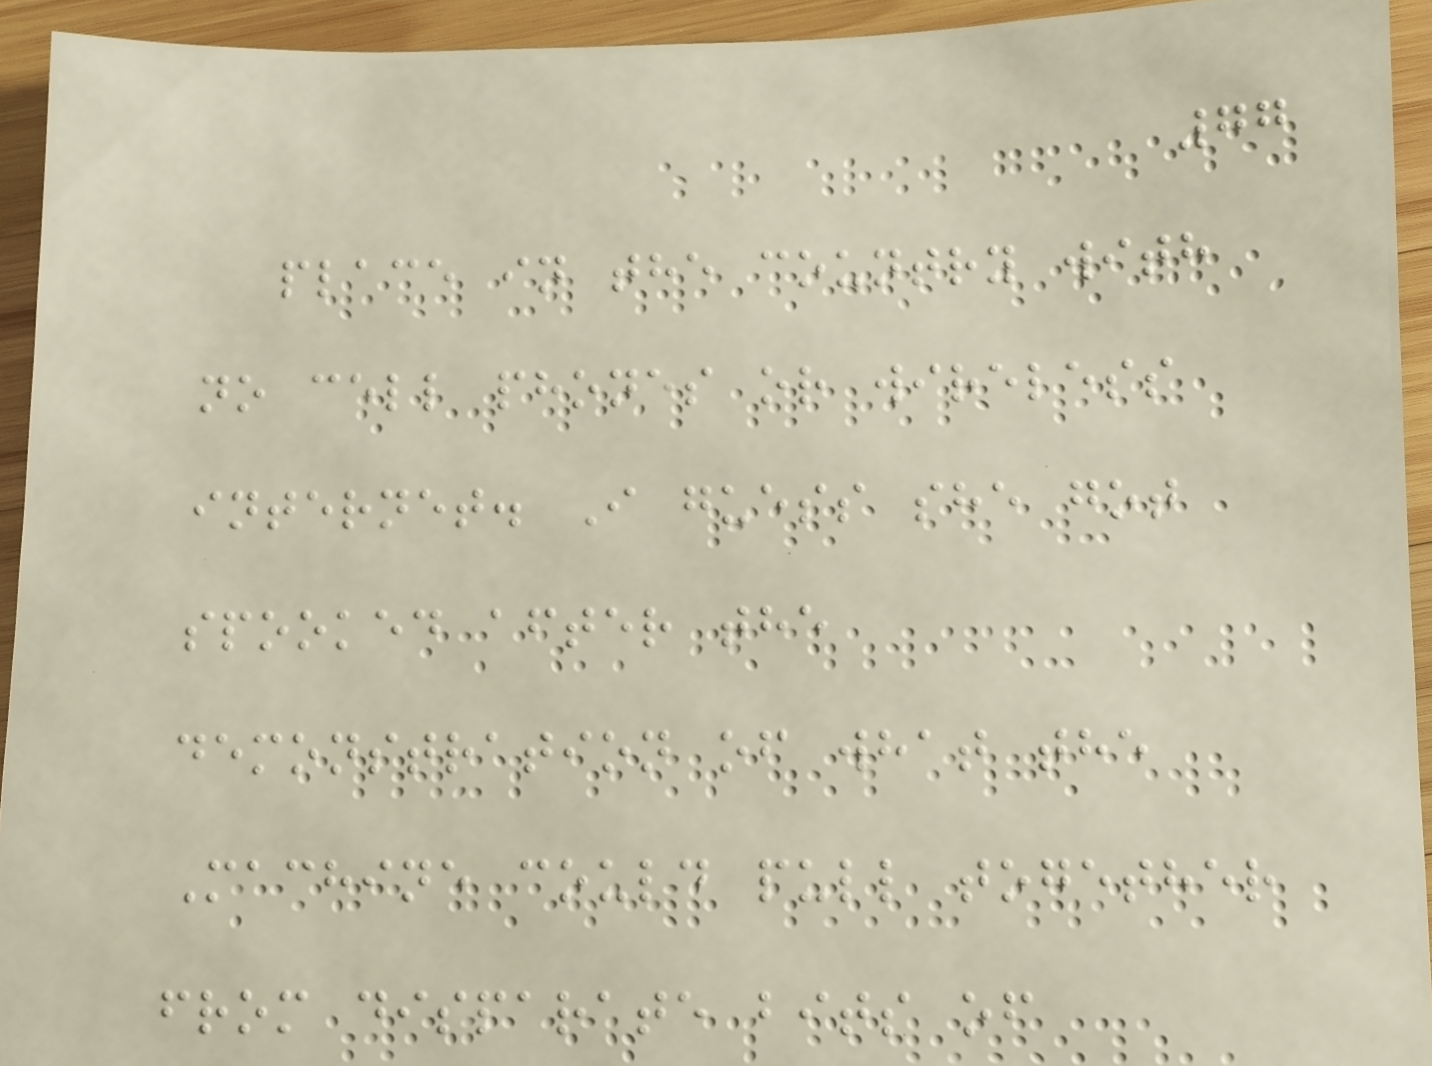77
place in the country with
no cell phones or wireless
internet. I guess she got
spooked after the
demonstration of what the
Machine could pull together
from disparate bits of
